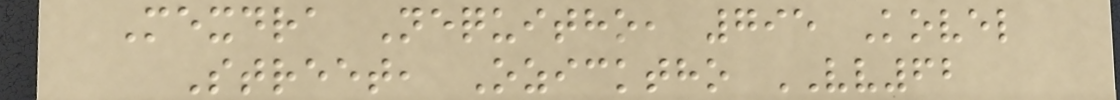Mexdra Nequitho, 795 Kovel
Street, Ozicktho VV62
